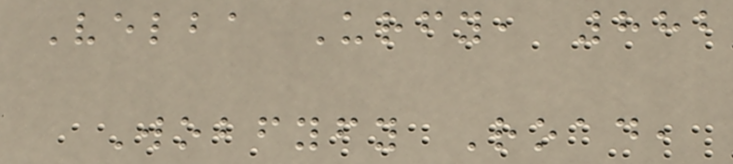Velba Urfy, 882
Wobfyfy Road,
